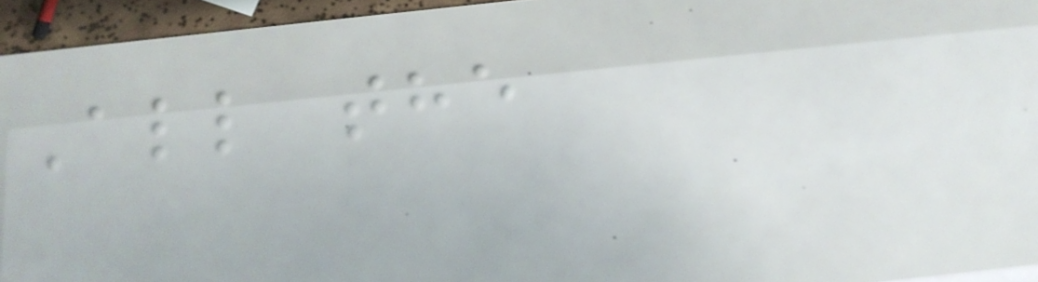All the
